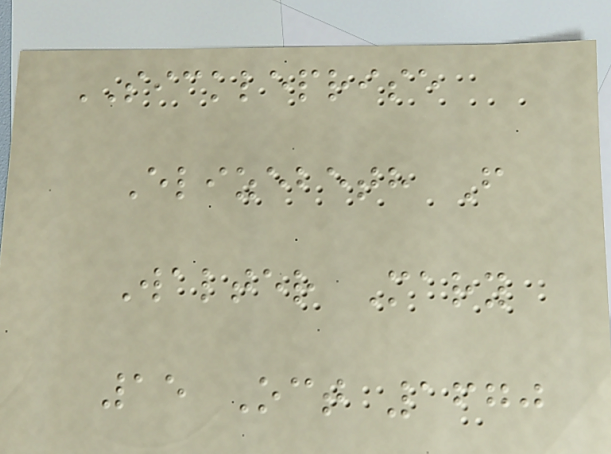SICKLEPRISE
Elizebeth F
Walter Mary
15 Oct 1670
